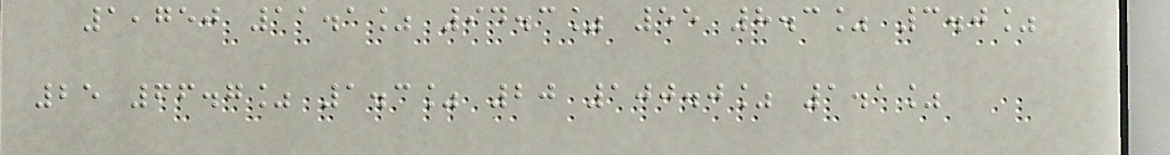1,750 11.1% 94.3% 55 8.3% 3.0%
25 66.7% 1.3% 20 100.0% 1.1%
